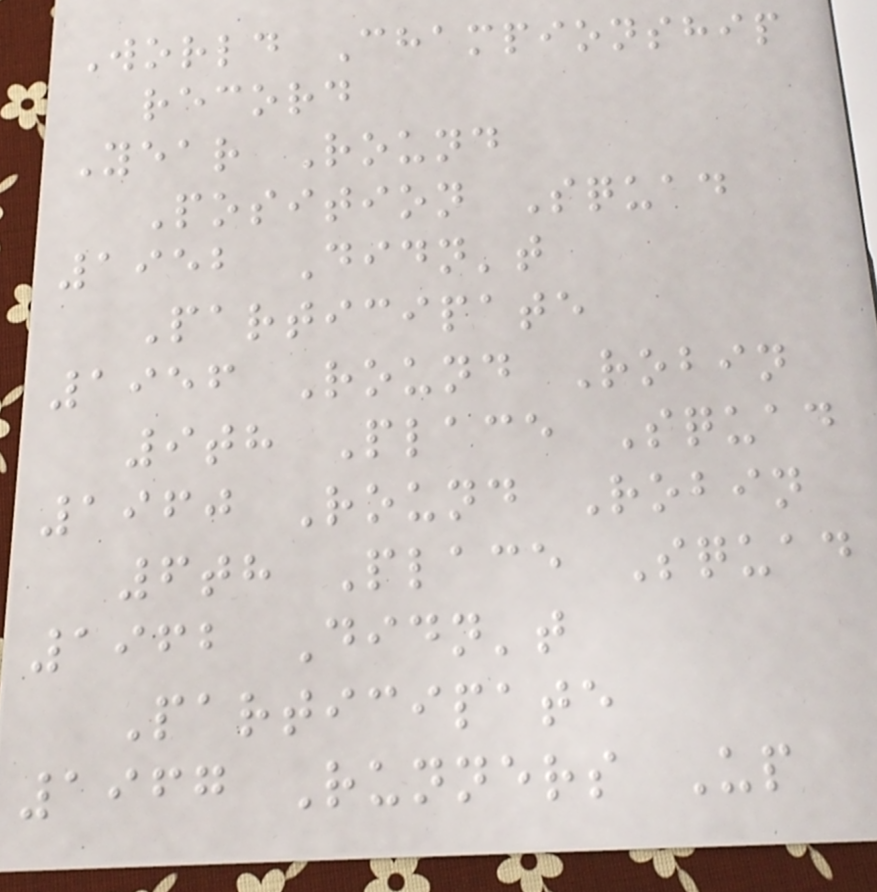World Championship
record
Year Round
Position Squad
1952 Didn't
Participate
1956 Round Robin
9th Place Squad
1960 Round Robin
6th Place Squad
1962 Didn't
Participate
1967 Runners Up
